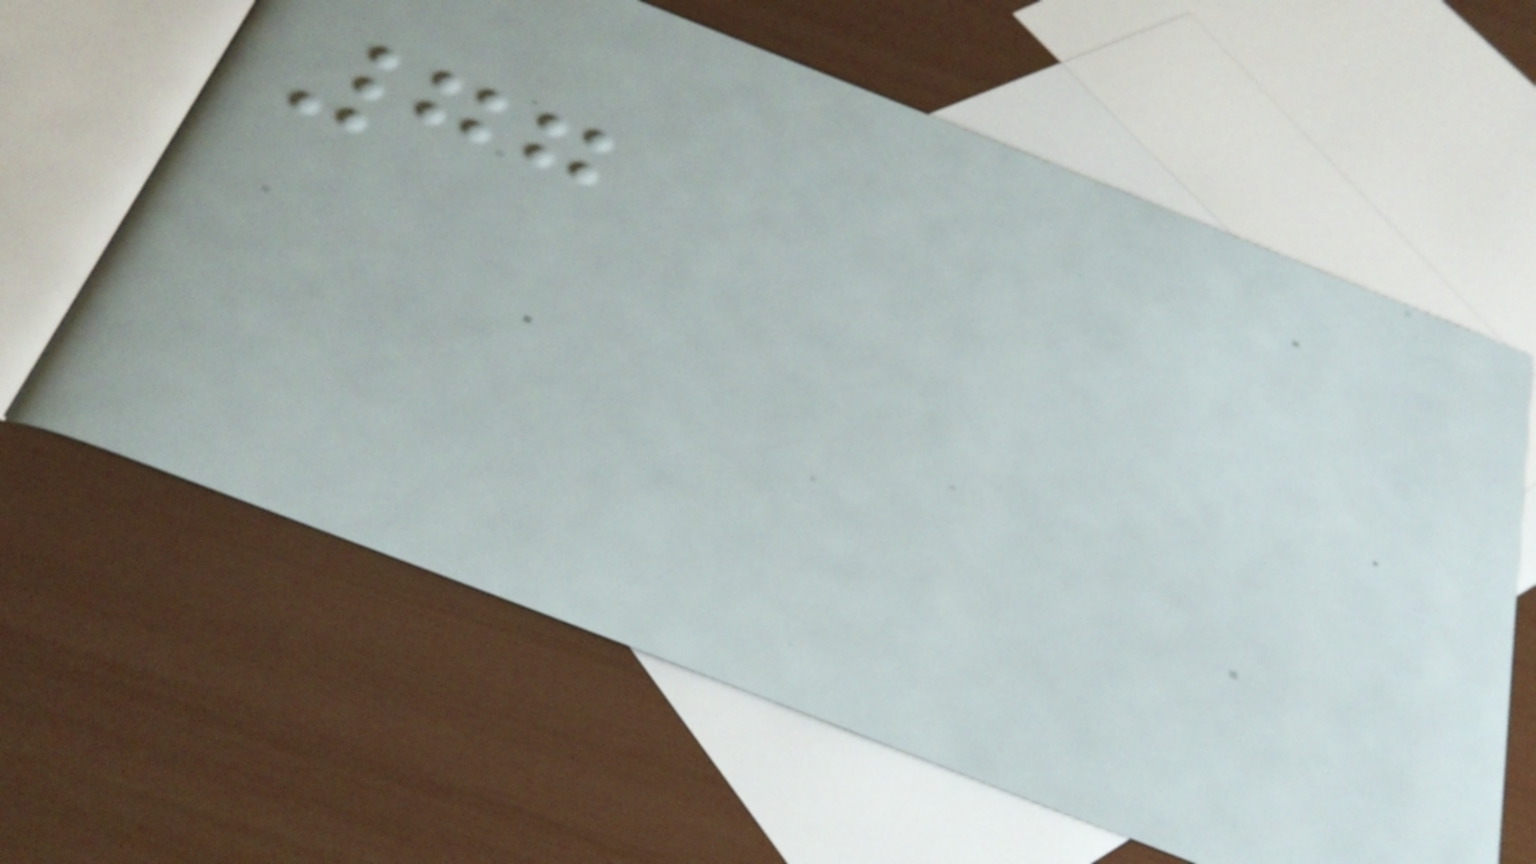77
